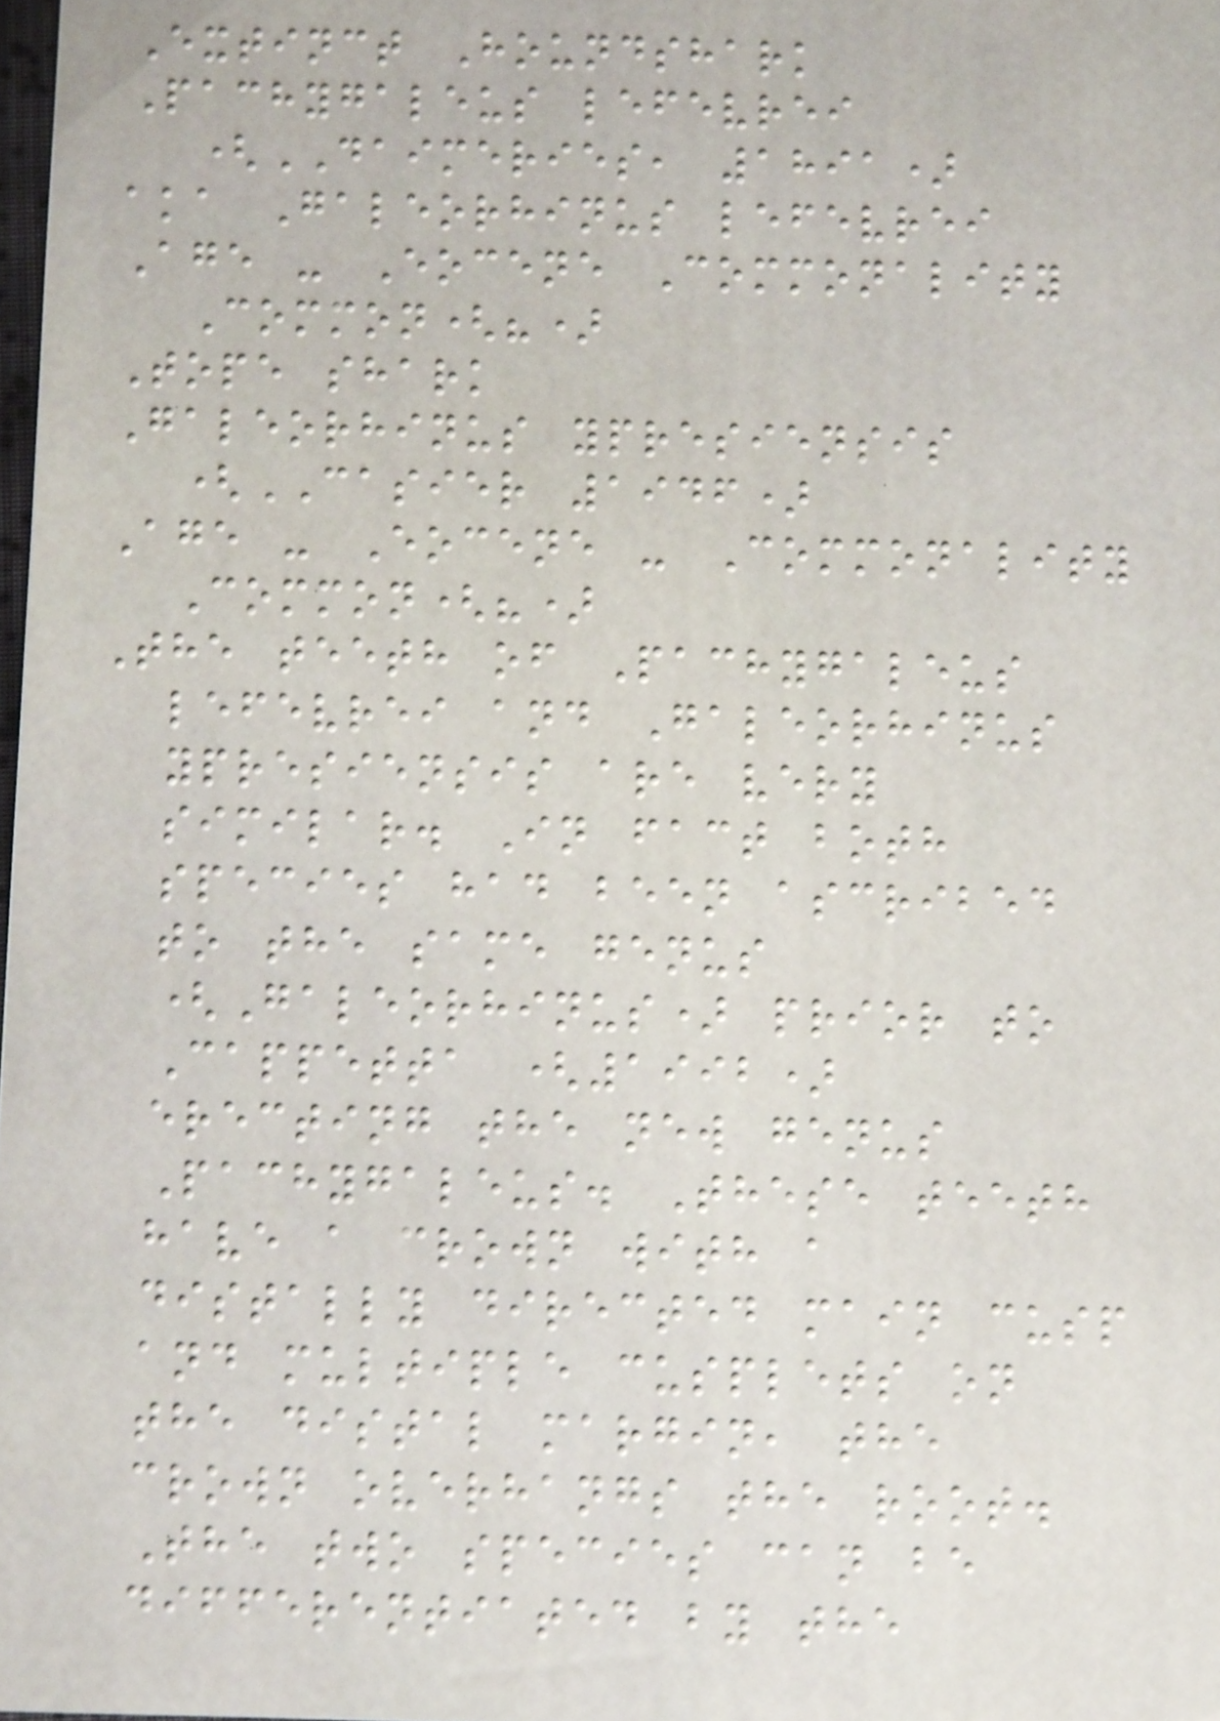Extinct Houndshark
Pachygaleus lefevrei
(DAIMERIES, 1891)
aka Galeorhinus lefevrei
Age - Eocene Commonality
Common(?)
Tope shark
Galeorhinus ypresiensis
(CASIER 1946)
Age - Eocene - Commonality
Common(?)
The teeth of Pachygaleus
lefevrei and Galeorhinus
ypresiensis are very
similar. In fact both
species had been ascribed
to the same genus
(Galeorhinus) prior to
Cappetta (1992)
erecting the new genus
Pachygaleus. These teeth
have a crown with a
distally directed main cusp
and multiple cusplets on
the distal margin, the
crown overhangs the root.
The two species can be
differentiated by the
